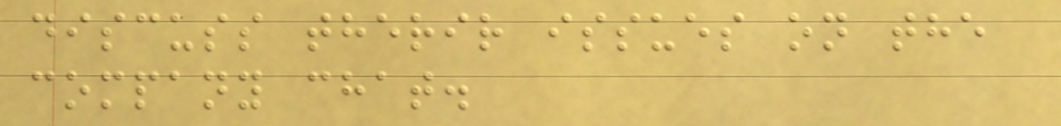discuss therir issues on the
company chat.
